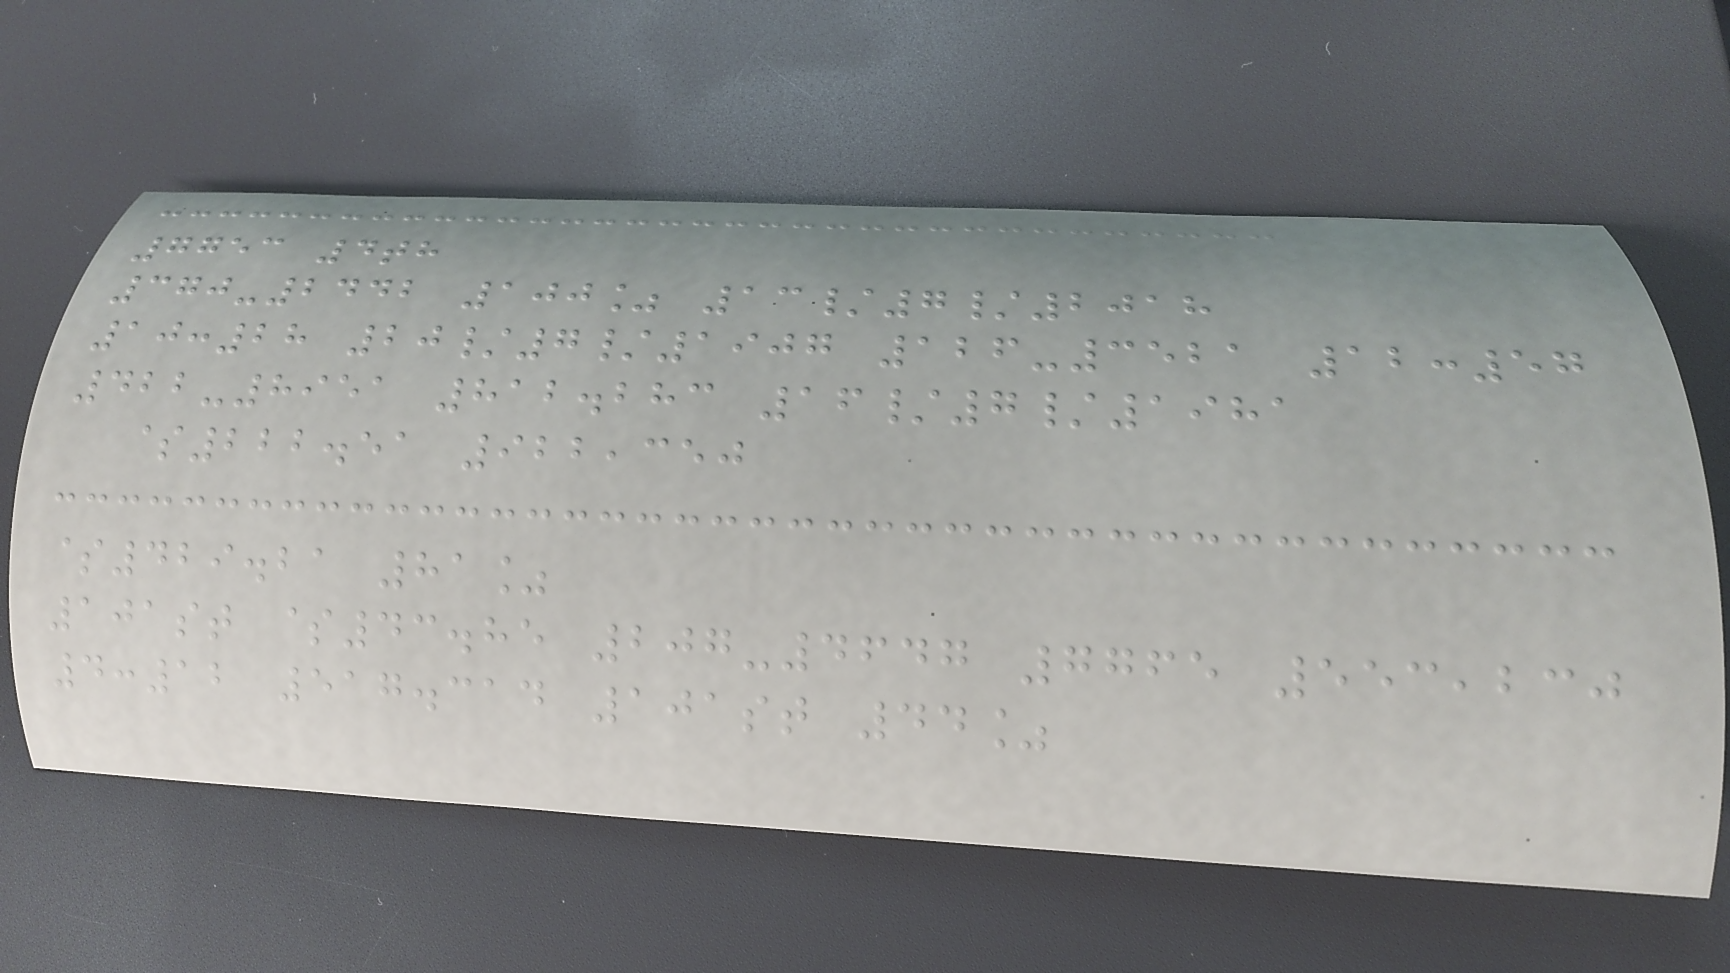7753 4th
370-2442 100% 13/7/2018
10:28 20/7/1907 126-3521 12:57
422-8951 812.283 16/7/1981
$222.51 922,350
$429.21 81%
101st $43.85 207-4647 7765 553,230
4:12 517.314 101st 44%
